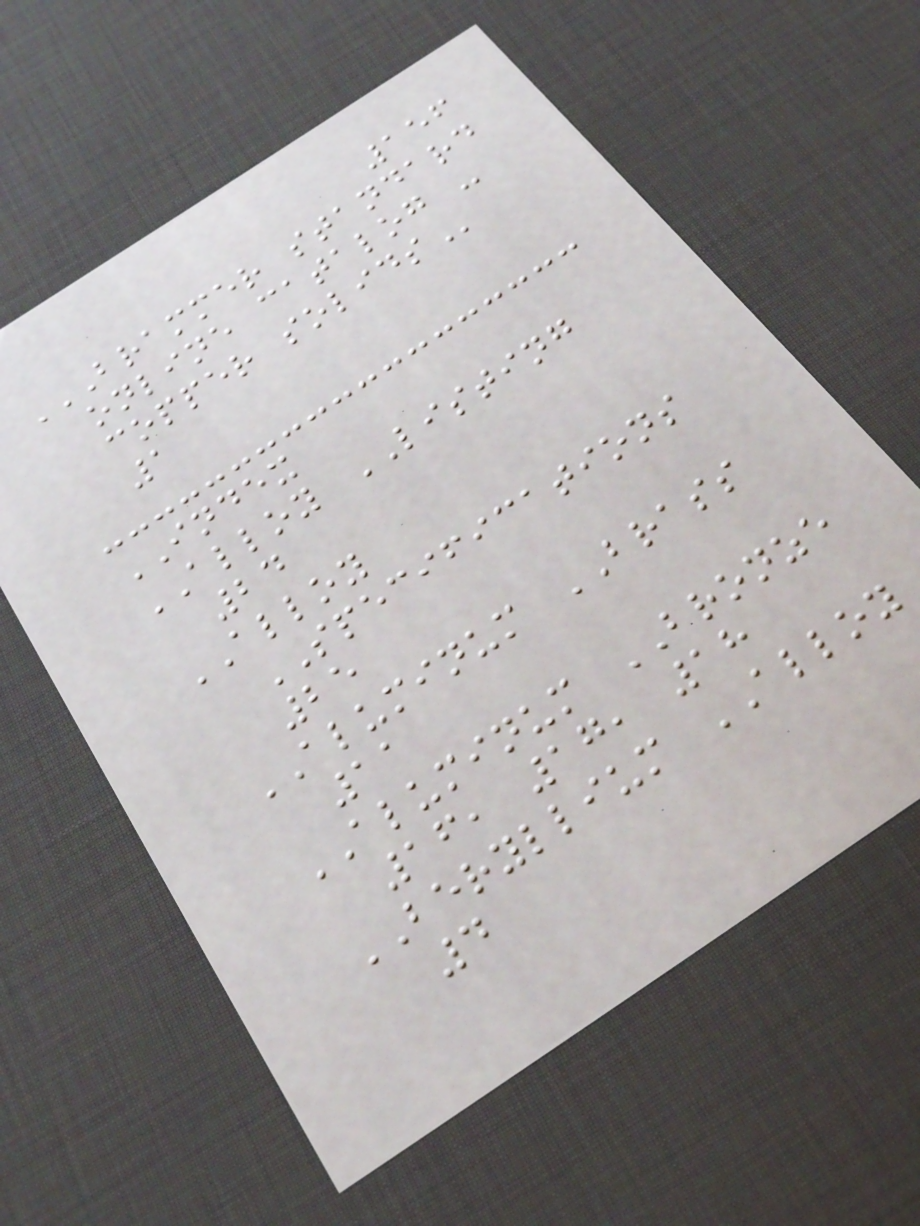156
BRAMMER STANDARD
ONLINE CATALOG -
COPPER SOLIDS
1
INDEX
ALLOY LISTING
24
ALLOY
SPECIFICATIONS
25
ALUMINUM BRASS
11
ALUMINUM BRONZE
16, 17, 18
BERYLLIUM ALLOY
4
